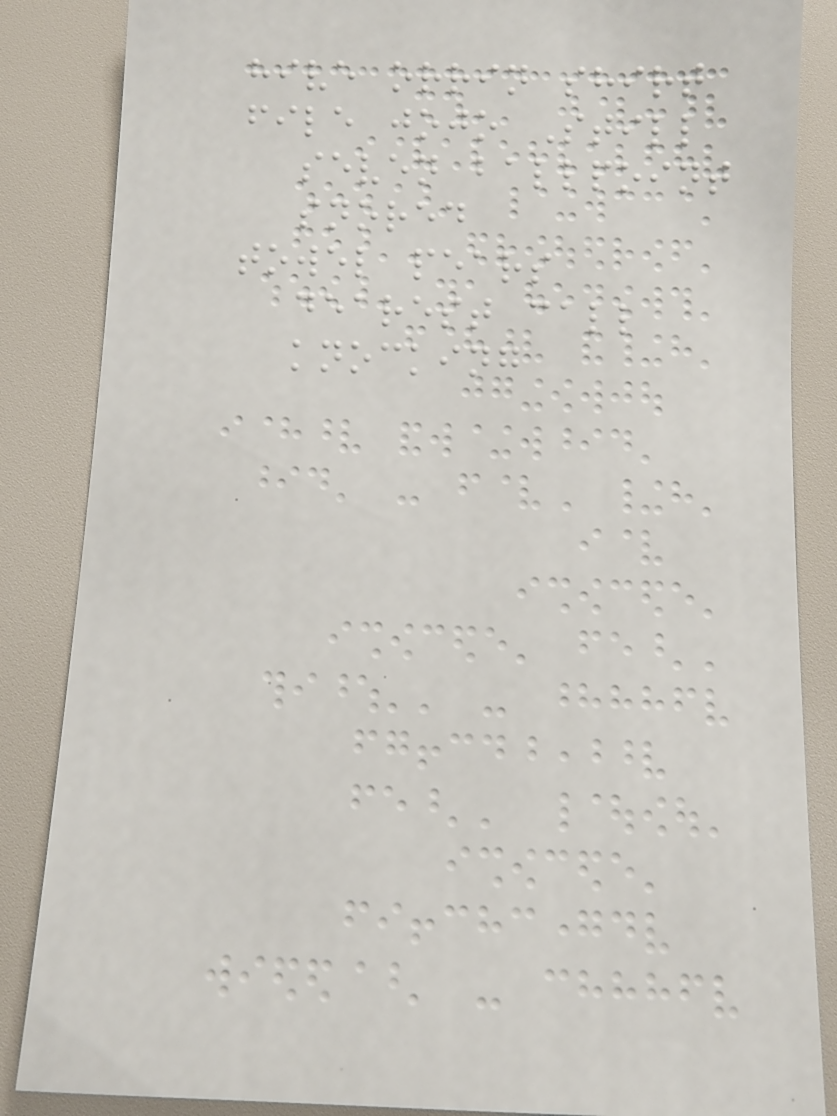hive orrin shirt
file jojo Still
seven ballpoint
snored
towel pears
dearest call
knocking
